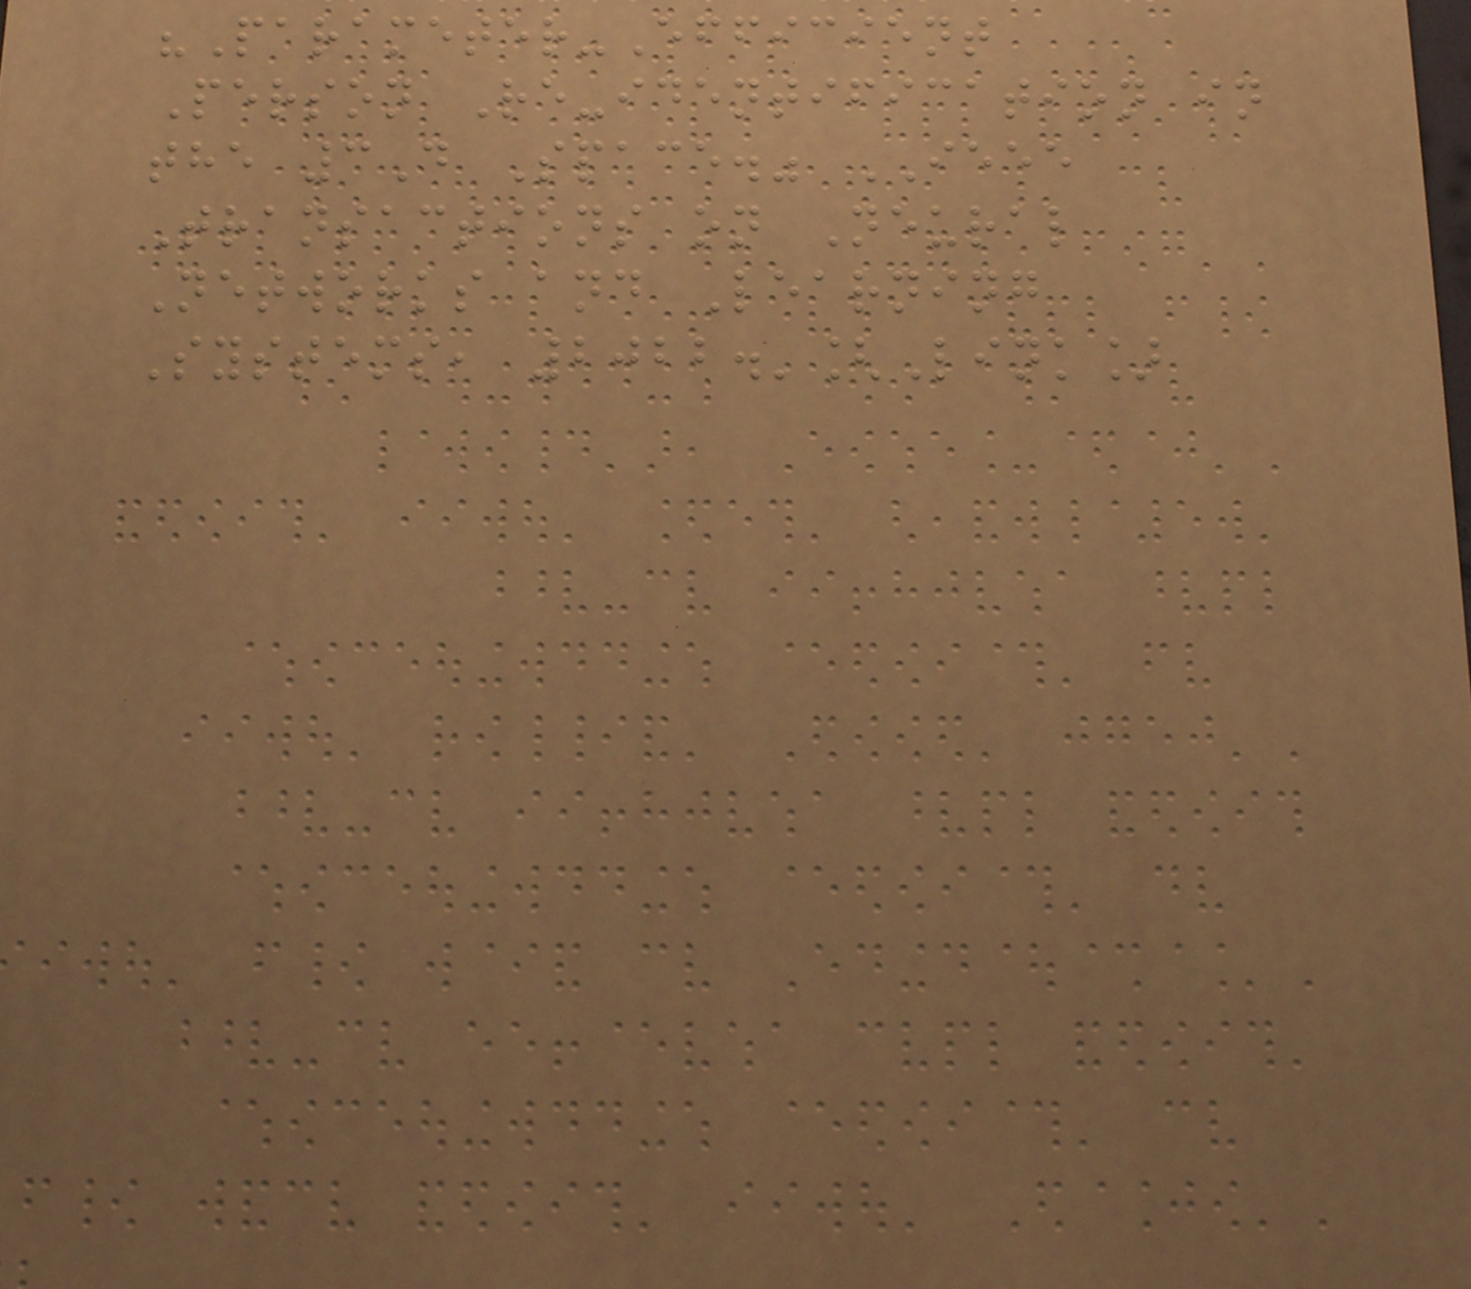"Parameter-Efficient
Person Re-identification in
the 3D Space." IEEE
Transactions on Neural
Networks and Learning
Systems, 2022.'[Link]
